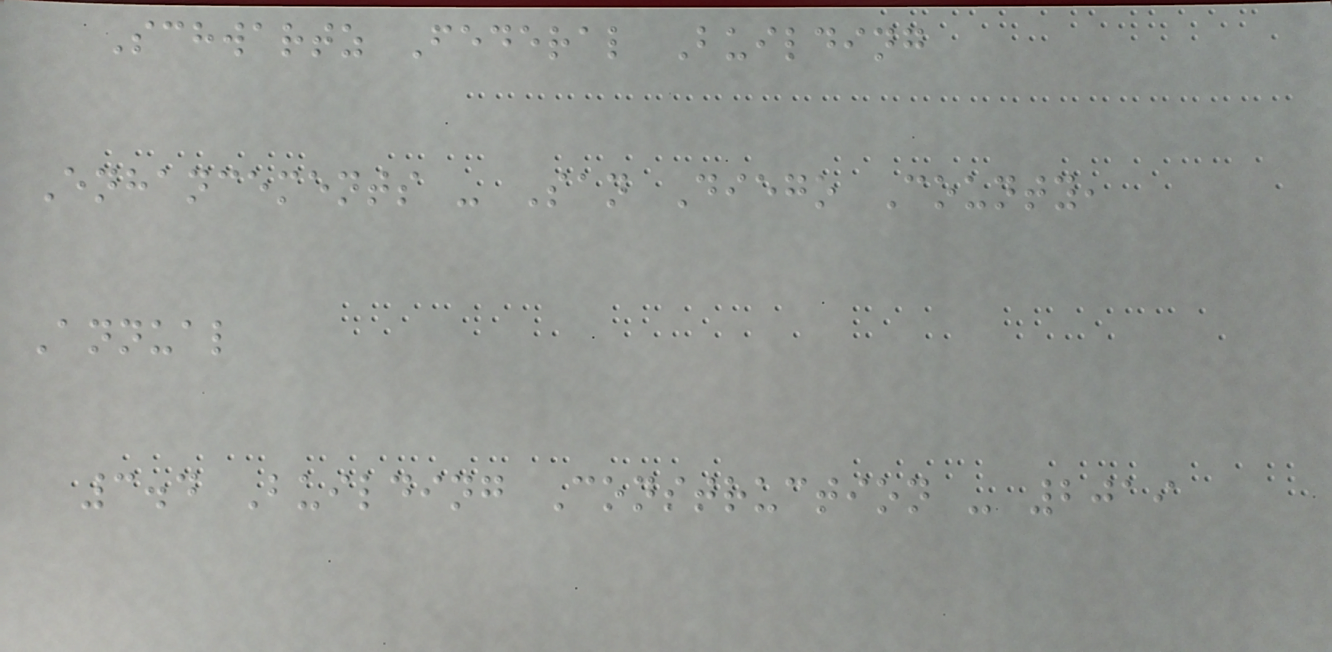Schwartz Federal Building
Enhancements - San Diego County,
Annual
3.4 Building Construction - 2019
